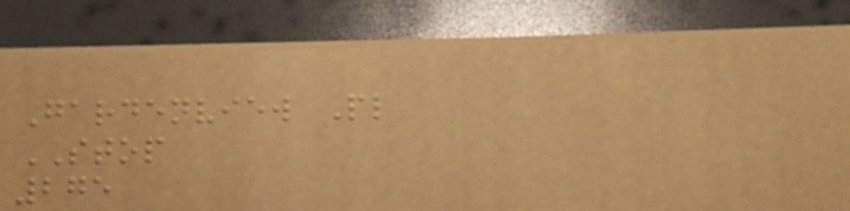Gardenview Pl
STOP
275
